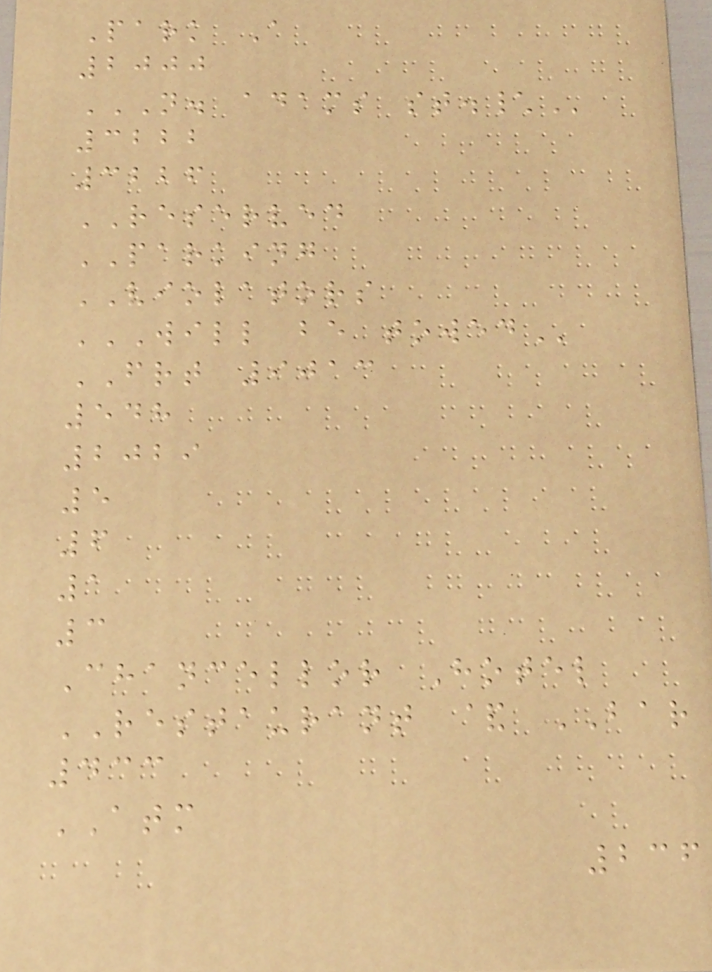Park A
2000
N. ADAMS ST.\
3222
3226
RESERVED
PARKING
VIOLATORS
WILL BE TOWED
FRT 9013
548
2029
5
6
1
3
Chancellor Hotel
RESTAURANT & BAR
433
ATM
236
